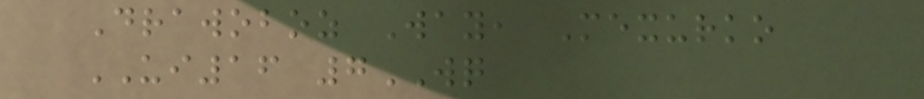Drawoboz Way, Mexurko
UI16 7WQ
